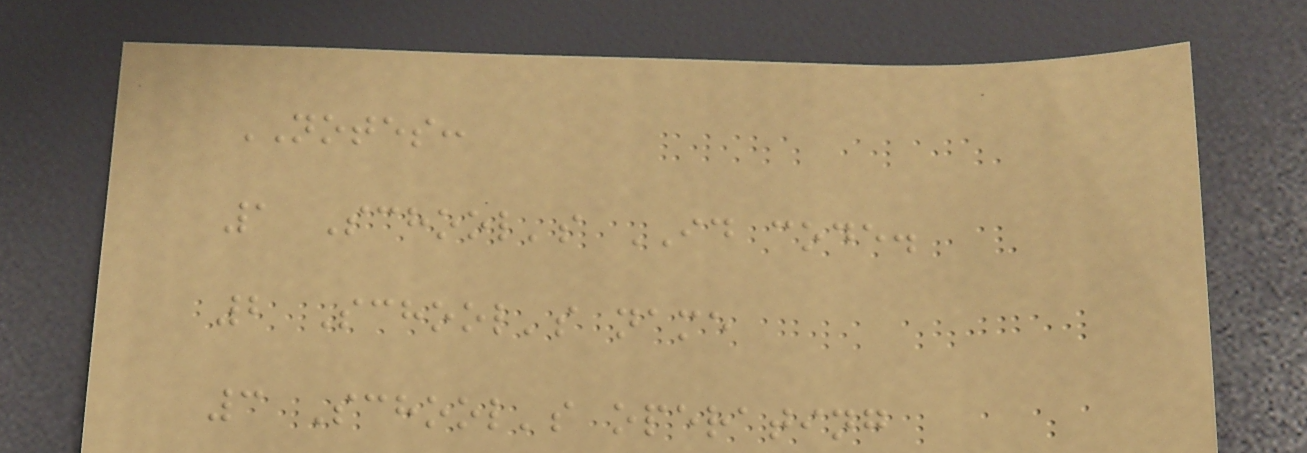NOTES:
1 School's ID code.
2 School's name
3 School's operating
